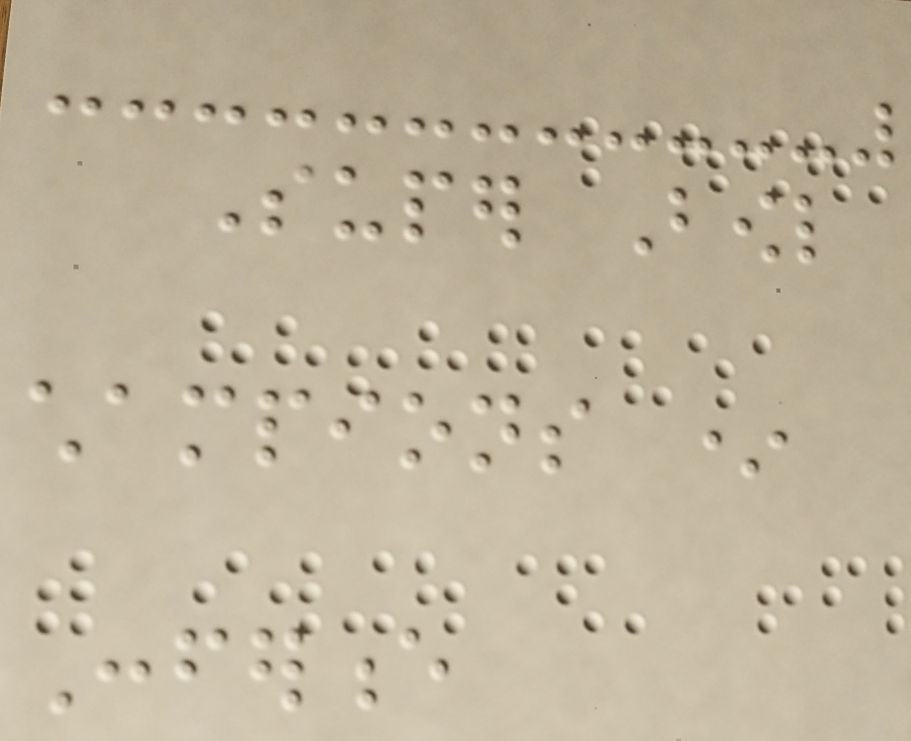Super Bowl
champions *
Conference
